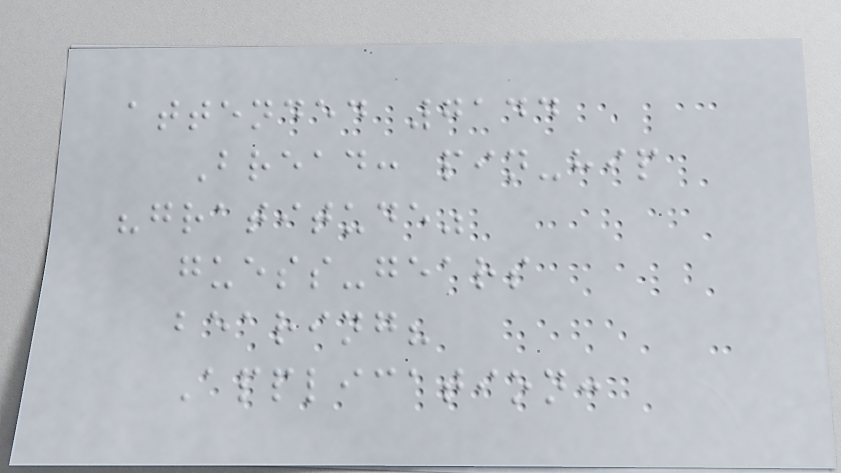attended 7144
Bread: pin-hip
"gratitude"
guess-gears
bearing?
Application:
